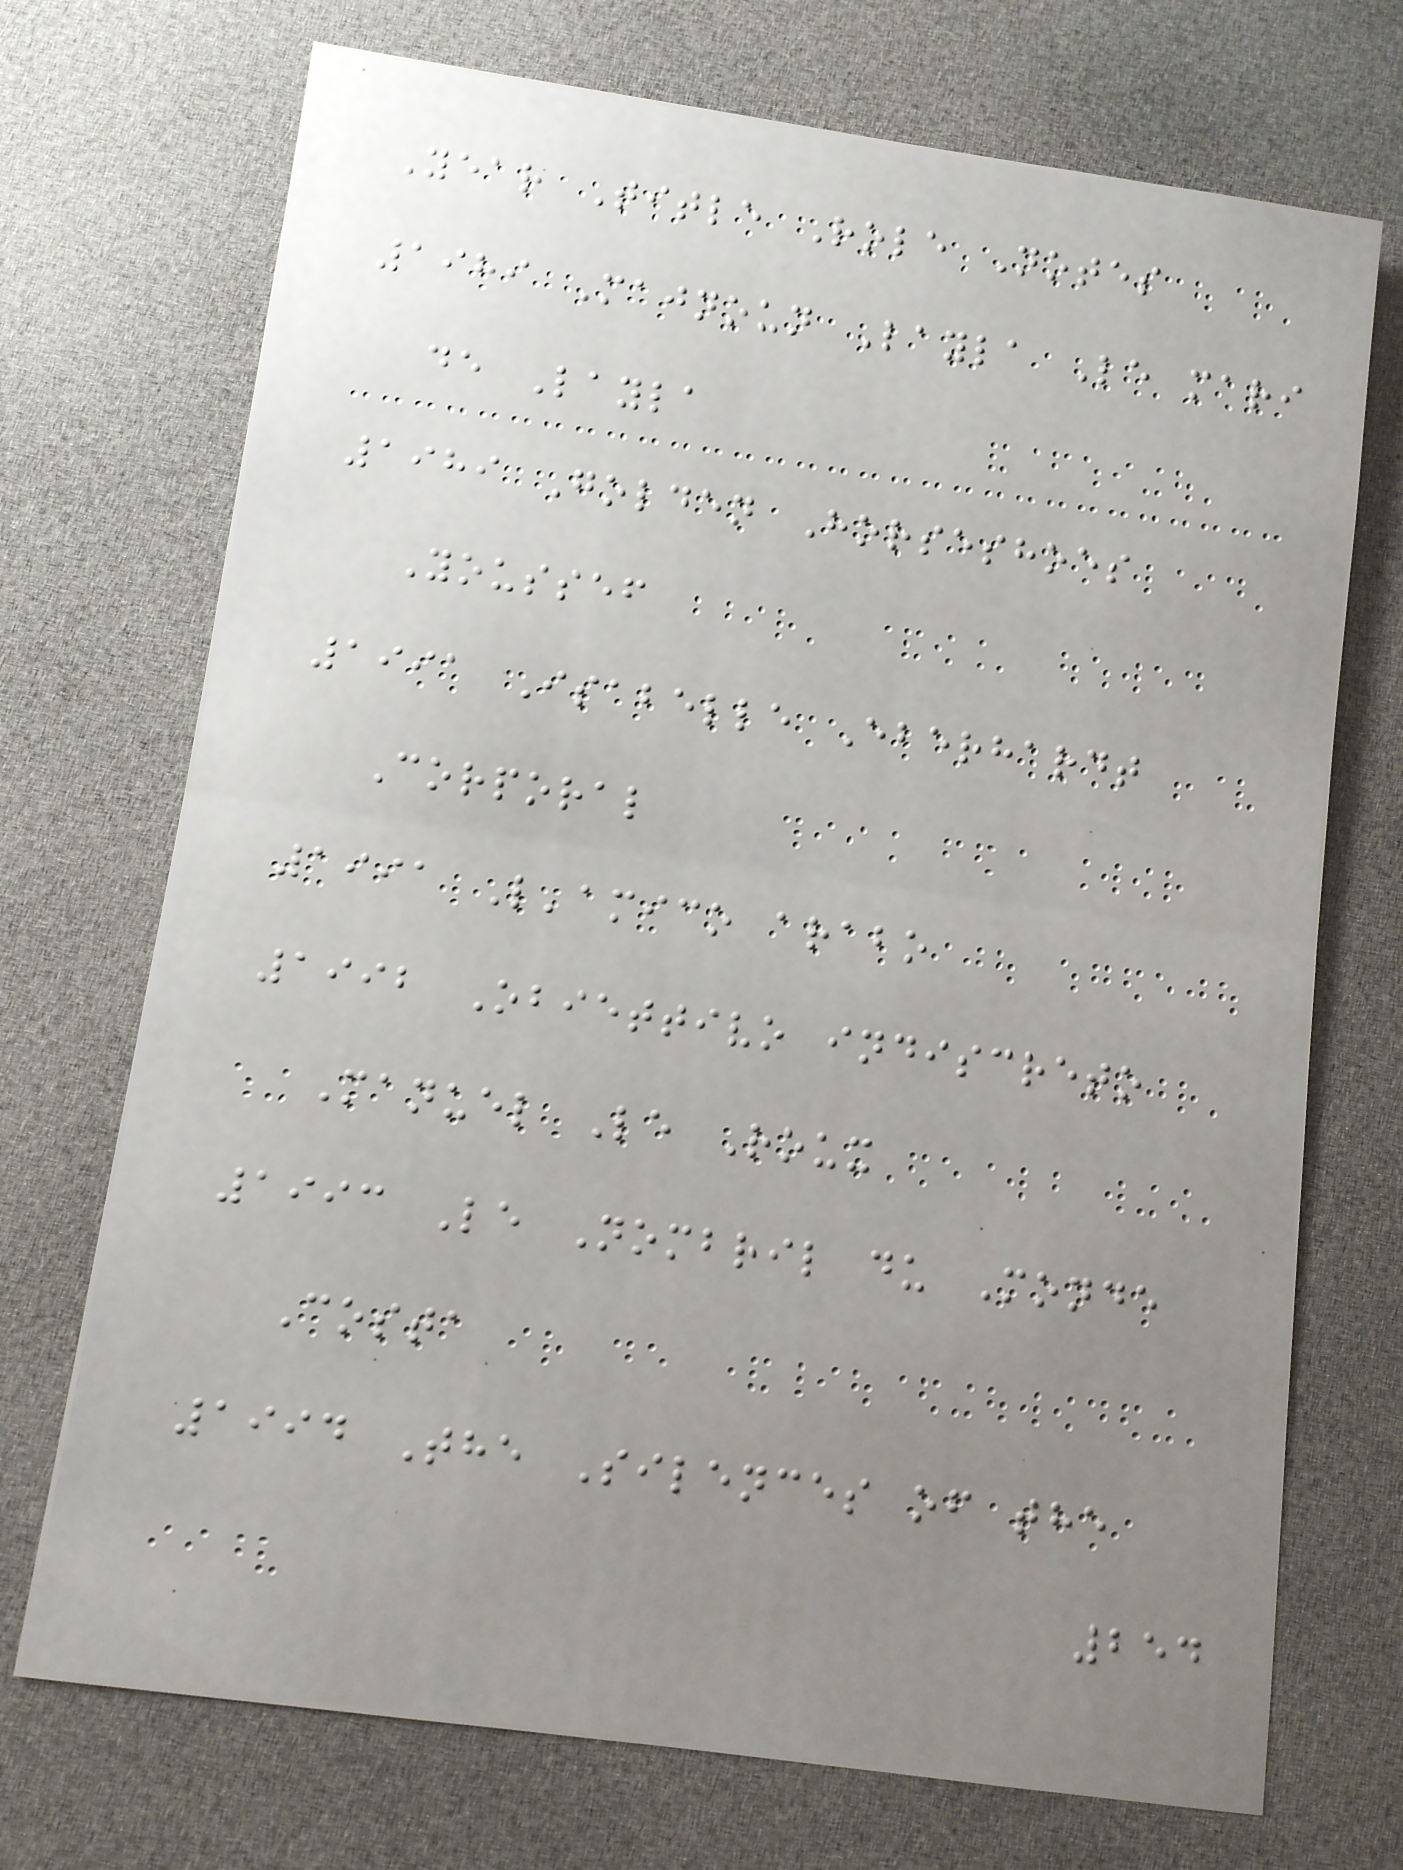Year Title Role Notes
1989 Majnoun Layla Le mari
de Layla
1989 Golden Horseshoes
Youssef
1991 Isabelle Eberhardt
Corporal
1991 L'amico arabo
1992 Obiettivo indiscreto
Manuel Le Roux
1993 Le Nombril du Monde
Costa
1994 The Silences of the
254
